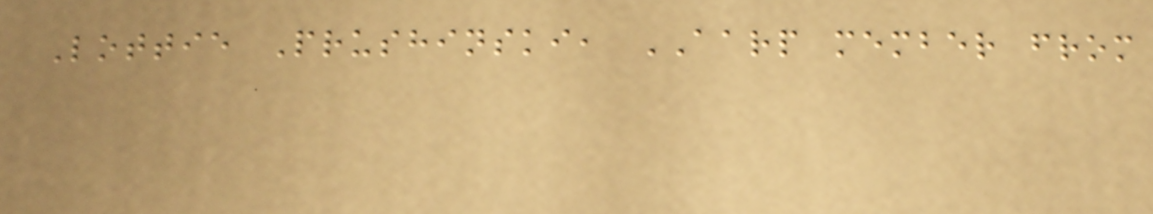Lottie Prushinski, AARP member from
